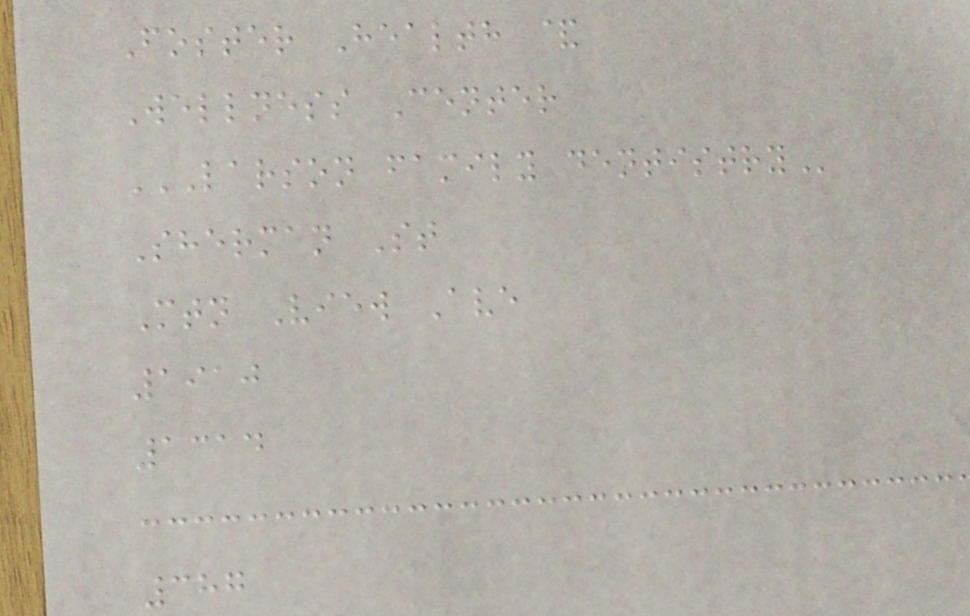Foster Health &
Wellness Center
LARSON FAMILY DENTISTRY
Sherman St
Mtn View Ave
1910
1314
387
